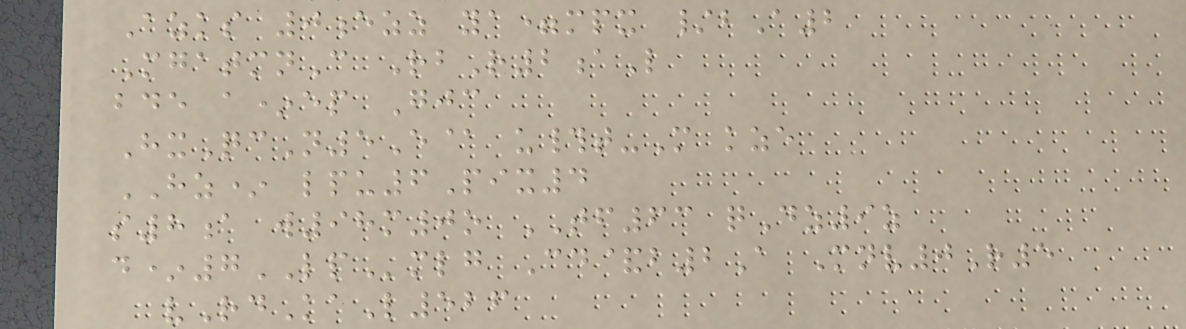Azks 0ezz ya=mpx /bA2
MgatmnC RbR2aL
bde a*ep Gjc
HxQcN5E@ u#t-M kze
HZ* lpu6Pix4
s8a w98m0o TF63 qDz9z
d*7LPmlg Cd&b2A Mnv0R5
vRdKaL526
